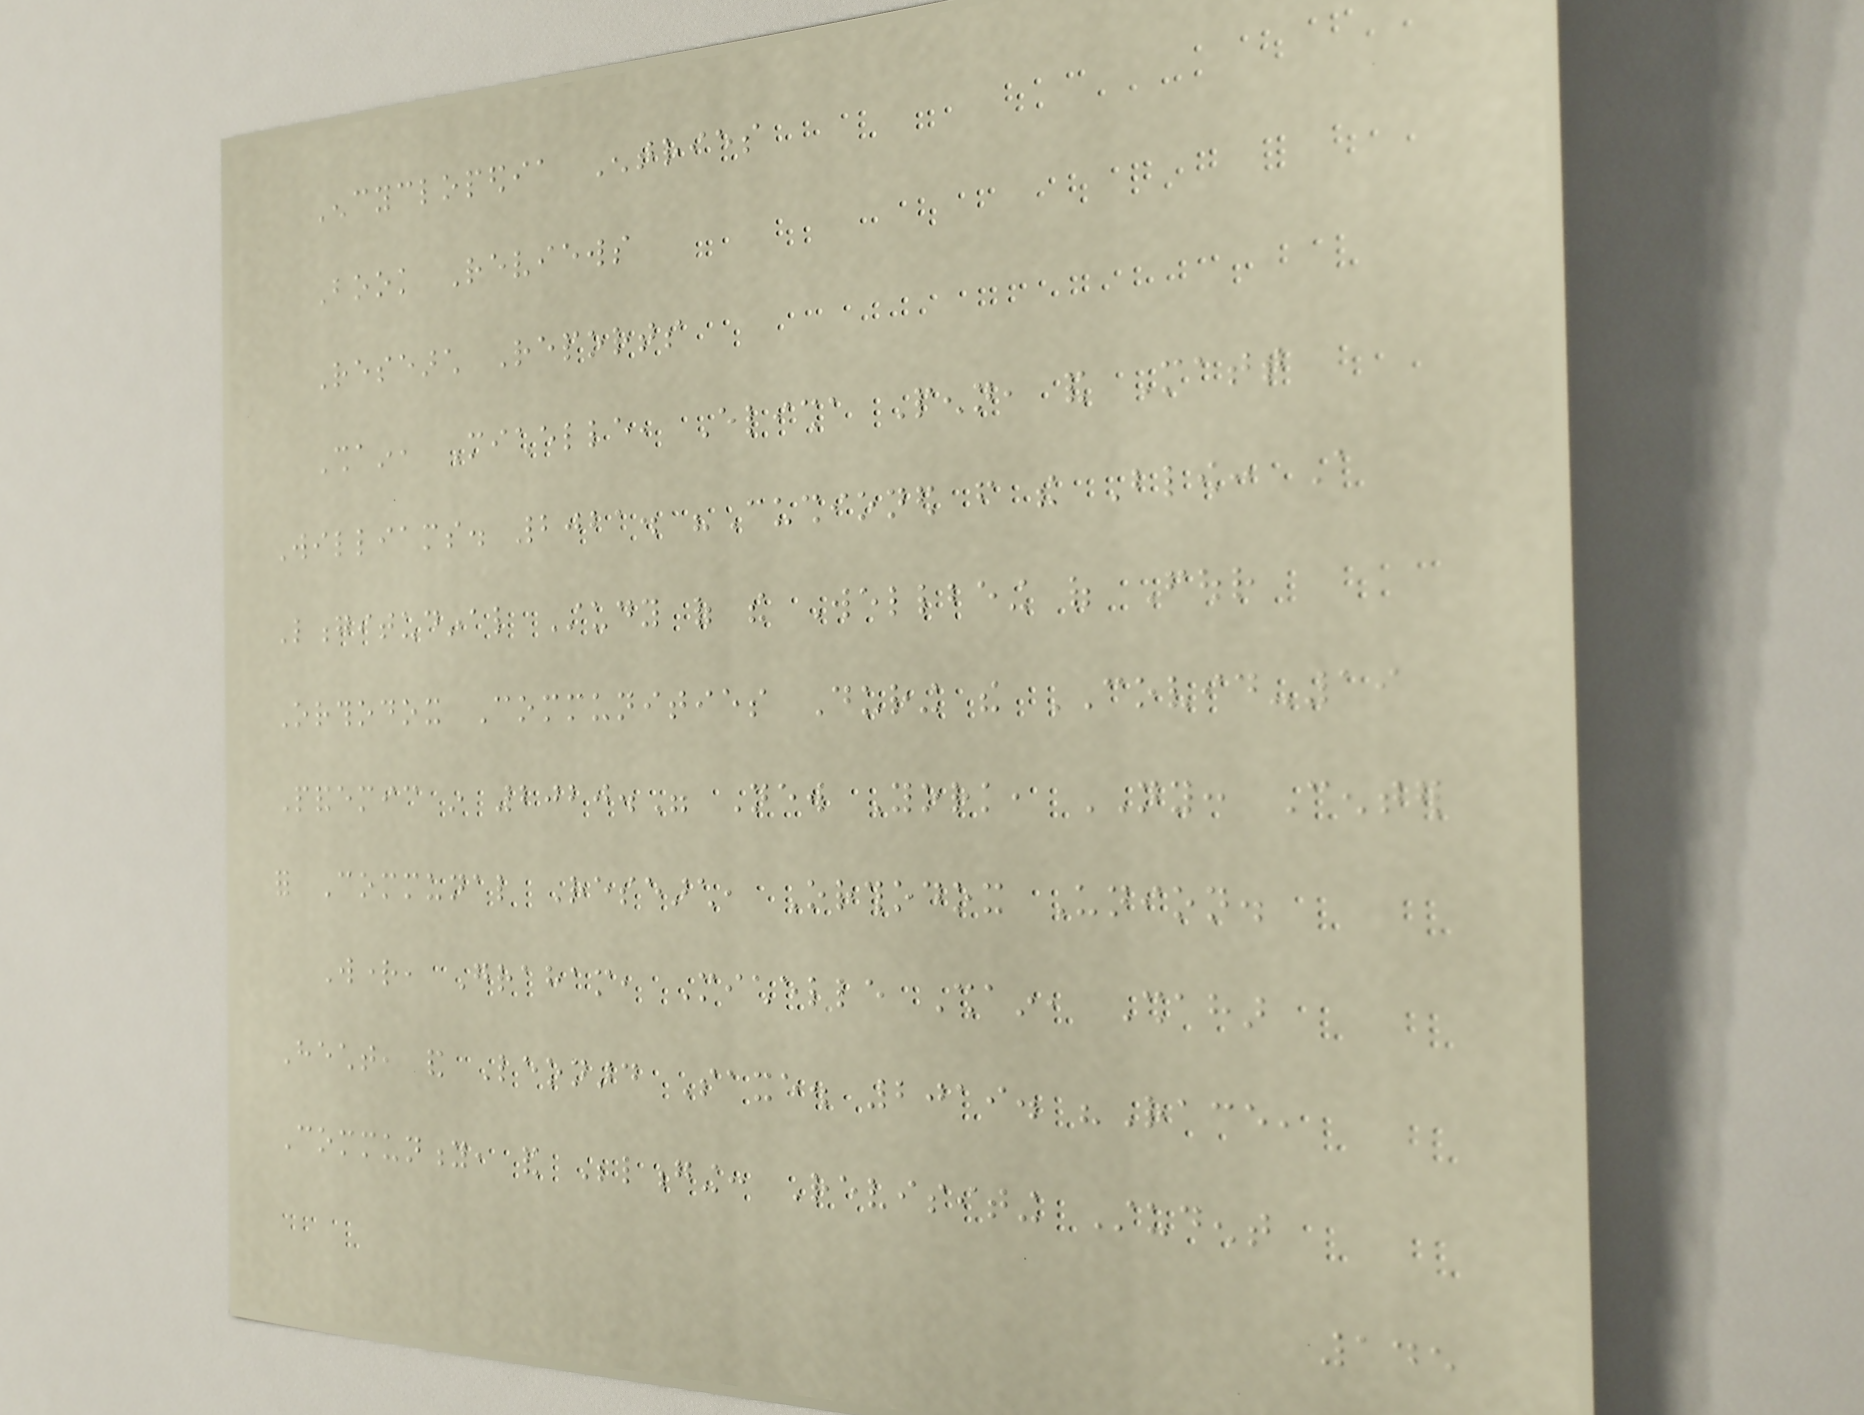Encyclopedia Entries
Book Reviews
Research Reports
Shain, Michelle, Elisha Penn, and Matt
Williams. 2021. "Cushioned from the Blow: A
Longitudinal Study of the Wellbeing of Four
Orthodox Communities During the COVID-19
Pandemic in 2020." New York, NY: Center
for Communal Research, Orthodox Union.
Wright, Graham, Michelle Shain, Shahar
Hecht, and Leonard Saxe. 2019. "Race,
Community, and Belonging: Revisiting Student
145
